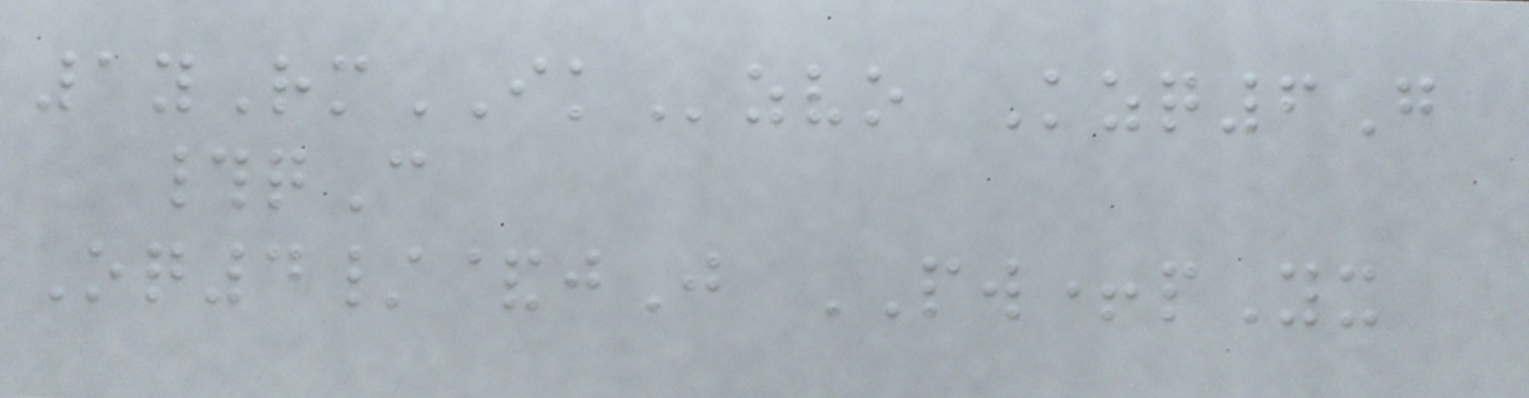1yRmIKzvo Kzq6G
#qC
Oq4/&jJ PW+pYx
